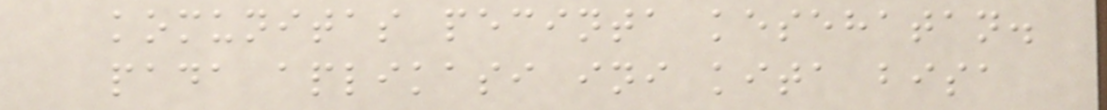komunitas pecinta kesehatan.
pada aplikasi ini kita bisa
